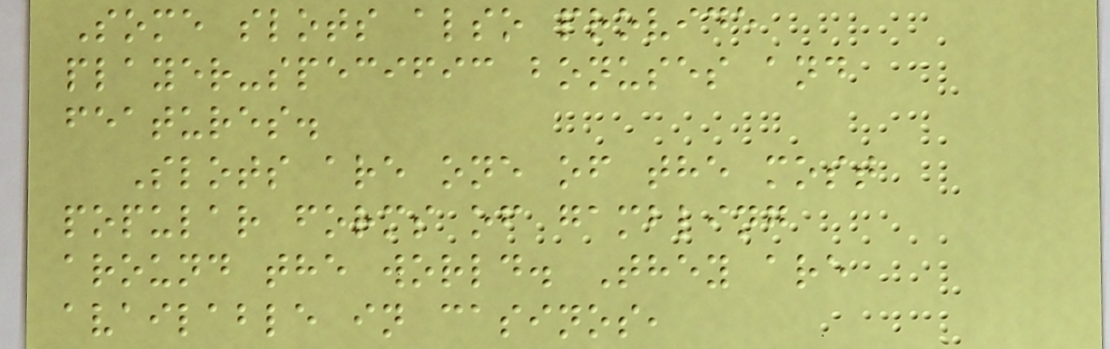Some slots also provide
player-specific bonuses and
features.
Slots are one of the most
popular forms of gambling
around the world. They are
available in casinos,
